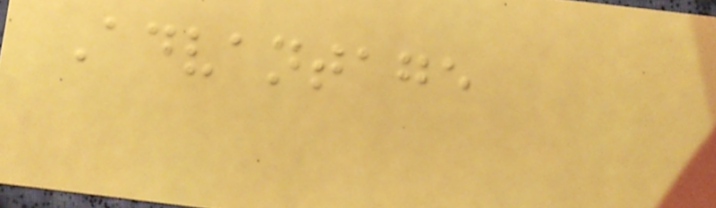Advantage
